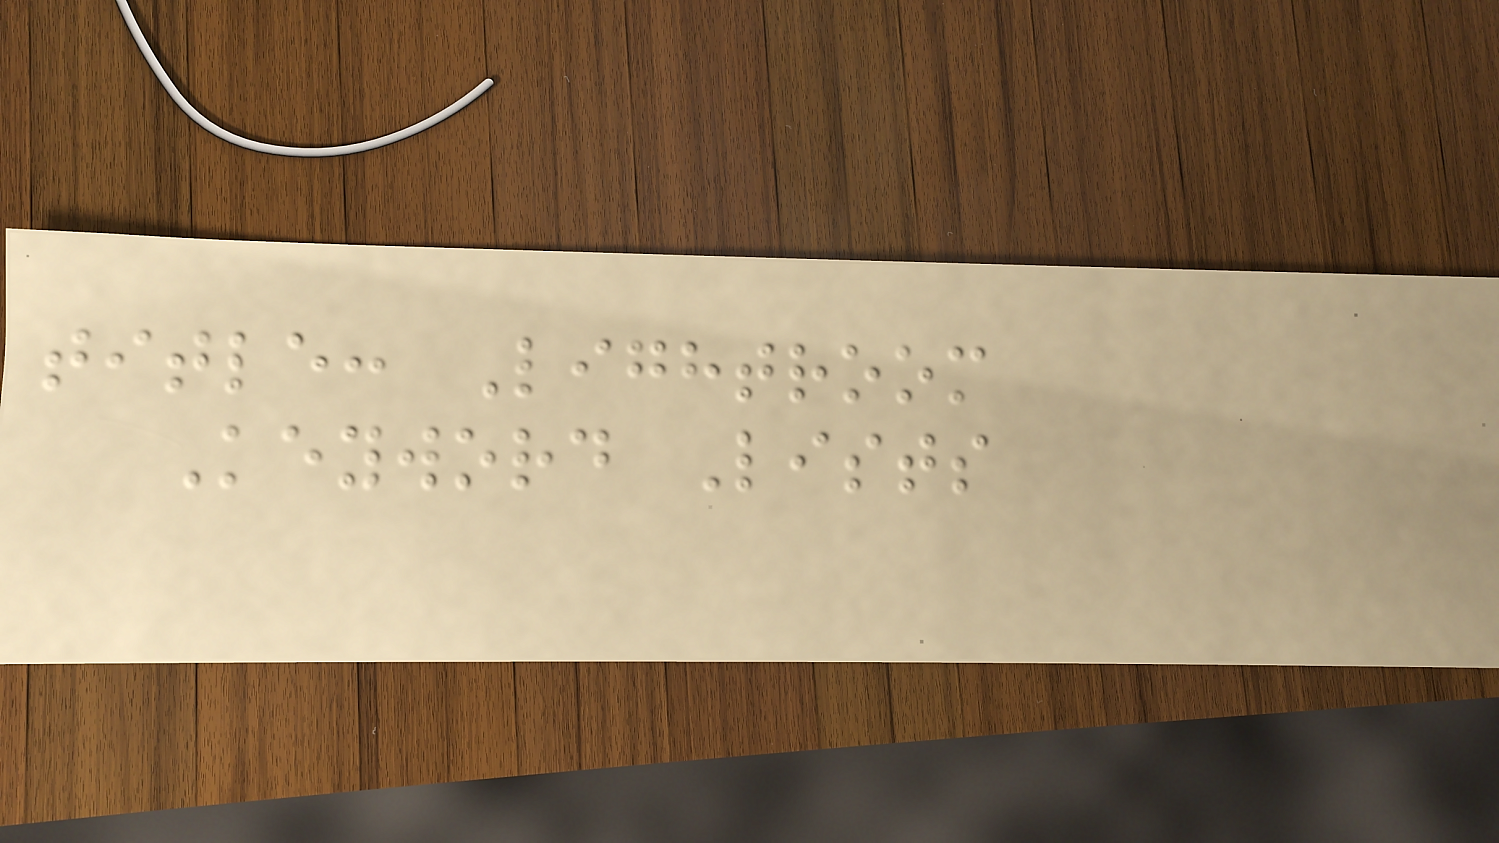title: Lightroom
Keyword Lists
